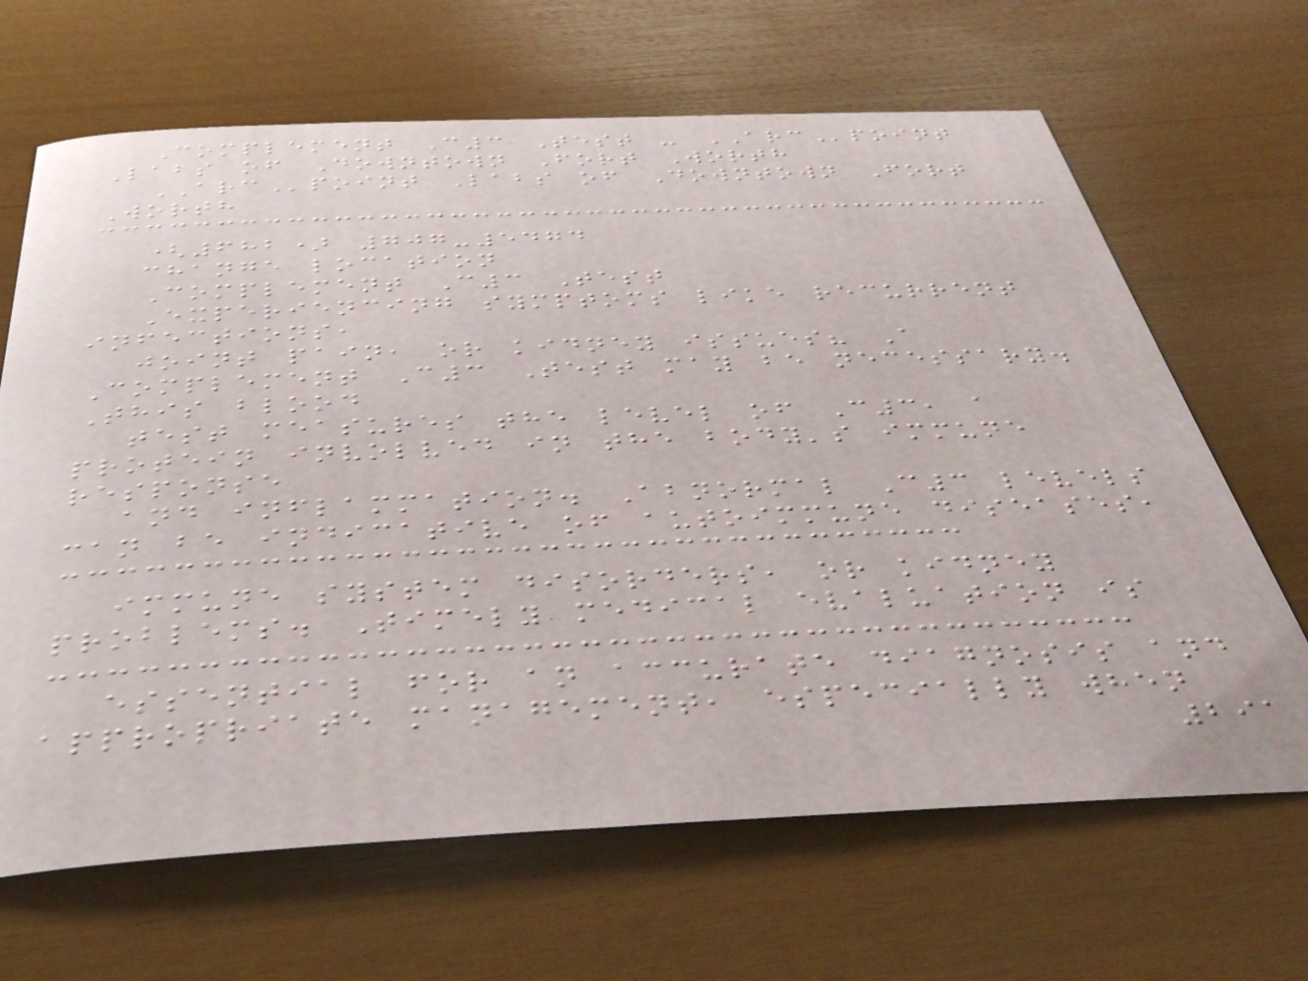Complement C3 Test - ARCpoint
Labs of Downtown Fort Worth
ARCpoint Labs of Downtown Fort
Worth
(682) 707-5474
change location
Complement C3 Test
Experiencing symptoms like recurrent
infections,
joint pain, or kidney issues? A
Complement C3 Test may be necessary.
This blood
test measures the level of C3, a
protein involved in the body's immune
response
and inflammation. Abnormal C3 levels
can be indicative of autoimmune diseases,
immune system disorders, or kidney
problems. Timely medical evaluation is
essential for an accurate diagnosis and
appropriate management, especially when
291
